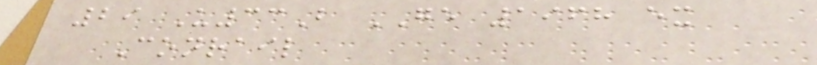29 U33B GE 1968 ex
Conrail
